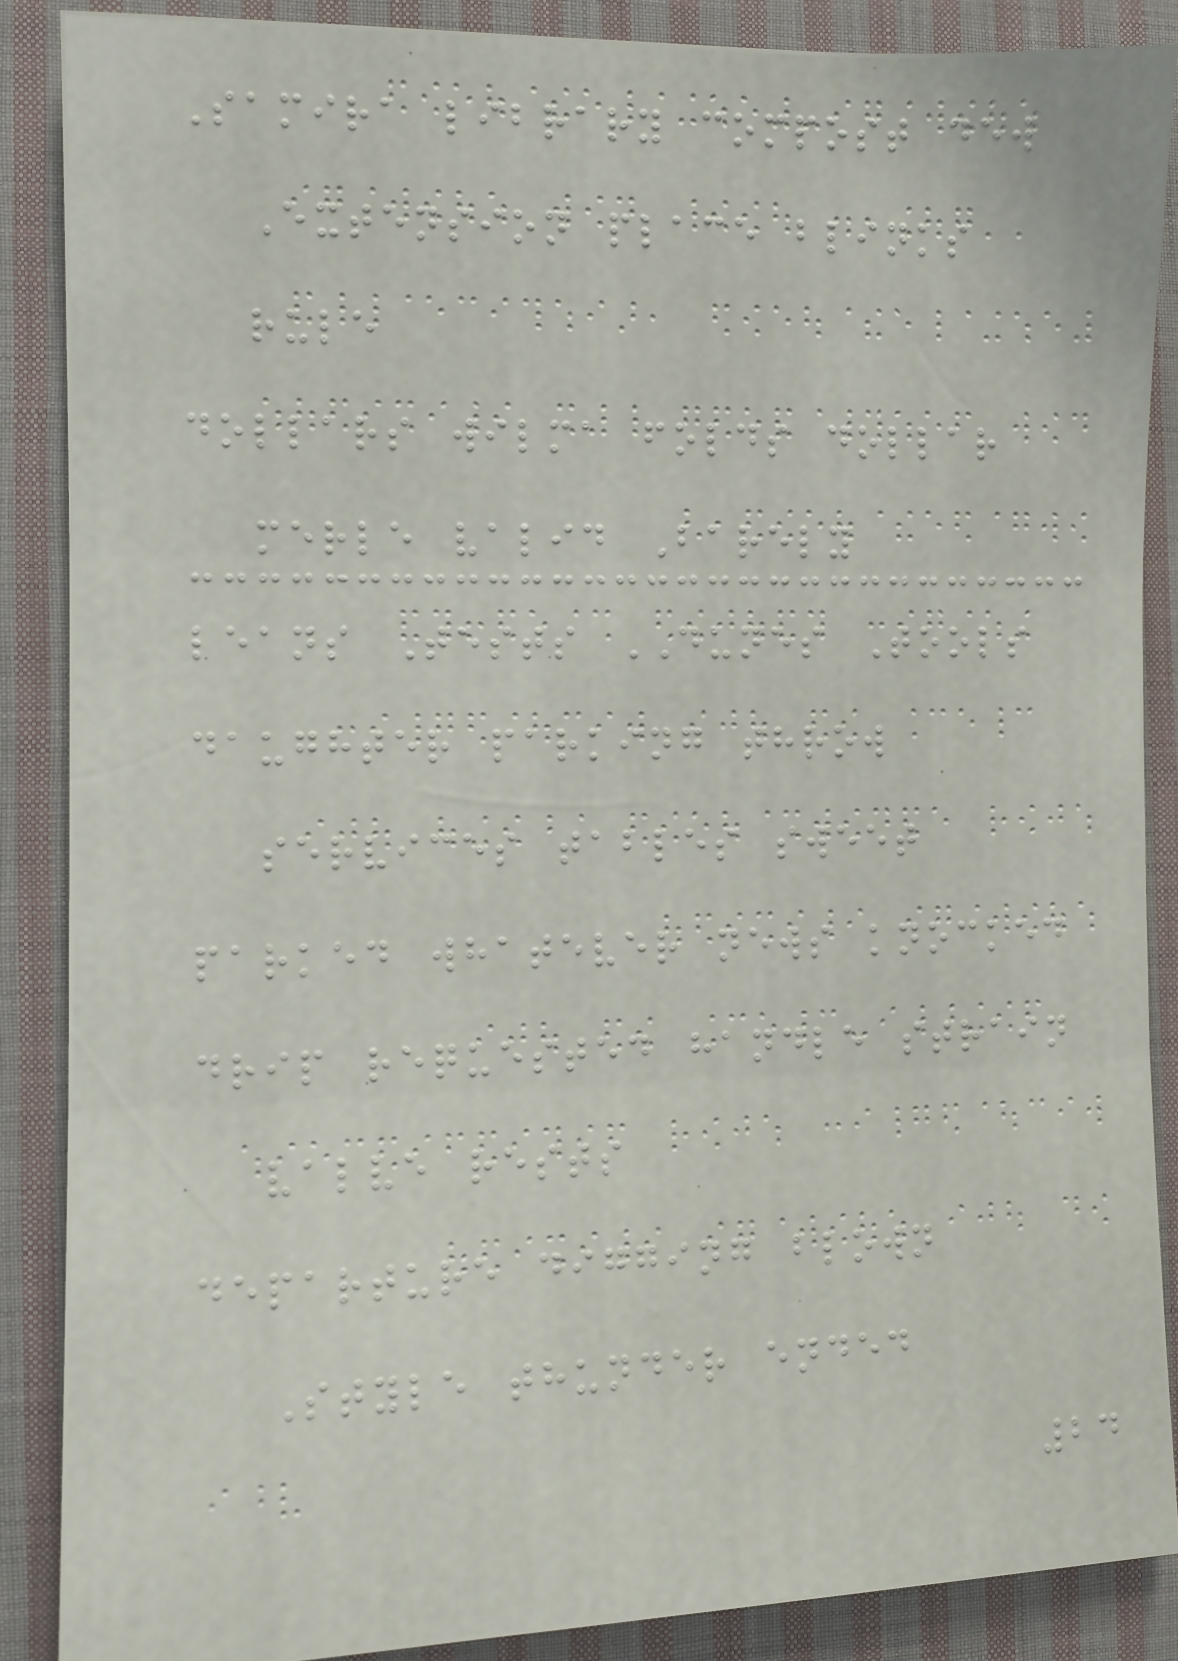Samira library compost dew
Extension place blinks
rule
dollars wilma folds dollar
merle valid Barely
leans Tests DUNES Tools
daughter parking throw
services tables sweet
parked whatever news knocked
drip requested handle strain
valve rests
departure digging blown
Style thunder ended
24
